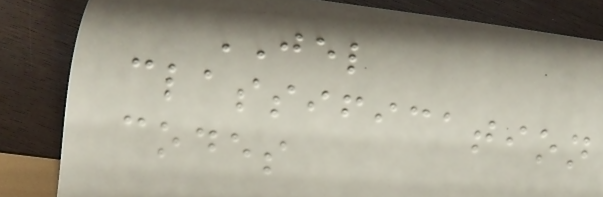JEL
classification
codes
